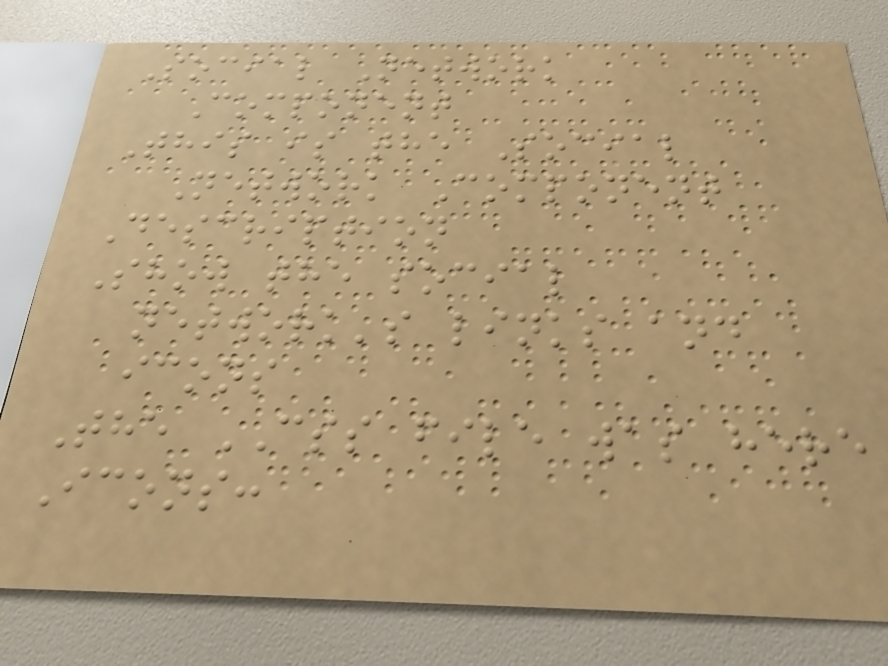Social Network
Component
This is the Social
Network Component
Description
Show the social
network's links and
icons
The CSS file was here
Icons:
